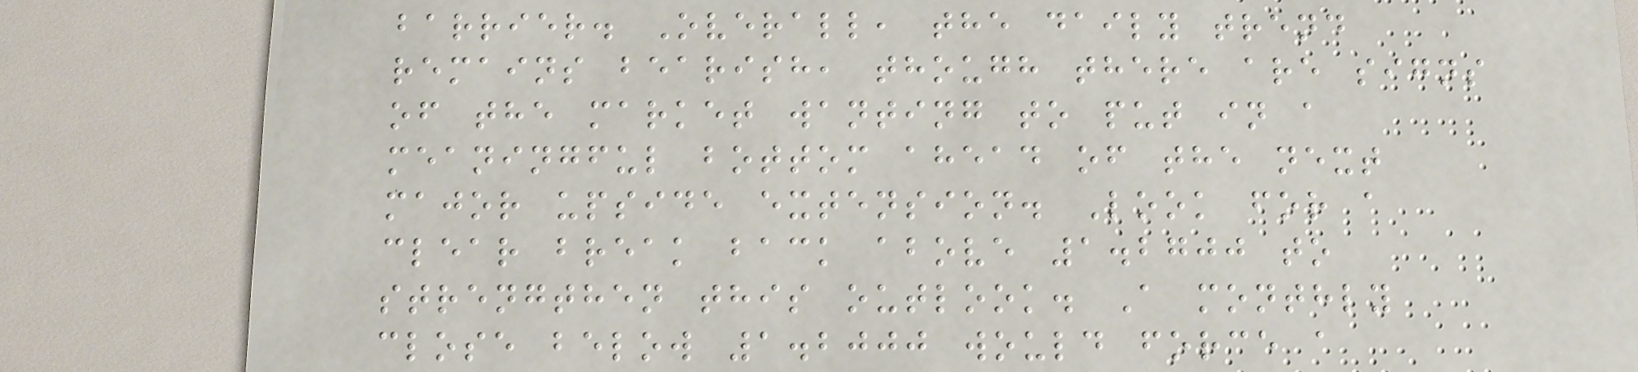barrier. Overall, the daily trend
remains bearish, though there are signs
of the market wanting to put in a
meaningful bottom ahead of the next
major upside extension. Look for a
clear break back above 1.2700 to
strengthen this outlook. A monthly
close below 1.2000 would force a
